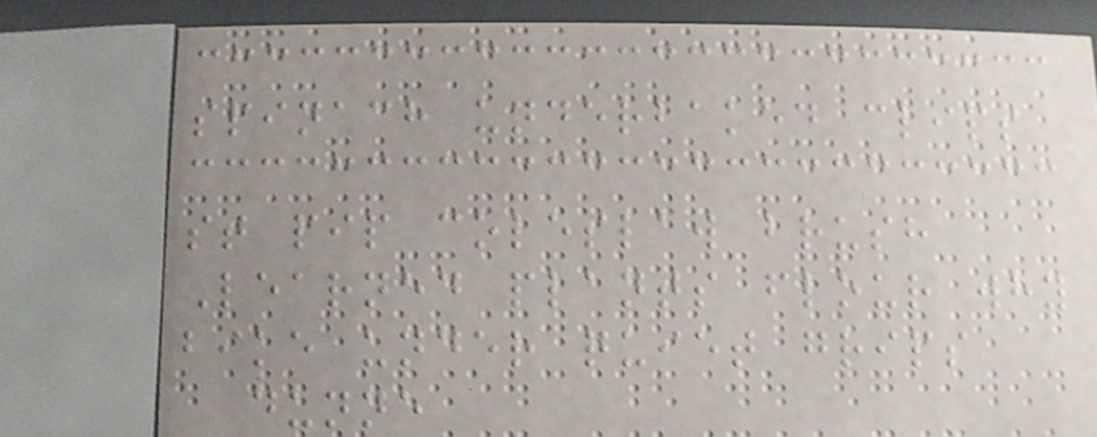spinach underbaked clips
st pip coleslaw brush
Learned plants flour why
bike under quiet grips
dunne
